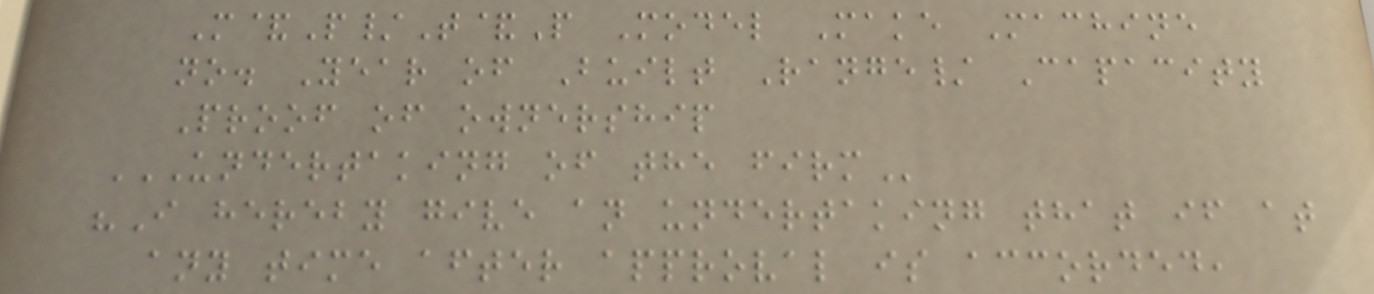M&P/T&P Model Make Machine
no. Year of Built Range/ Capacity
Proof of ownership
UNDERTAKING OF THE FIRM
"I hereby give an undertaking that if at
any time after approval is accorded,
